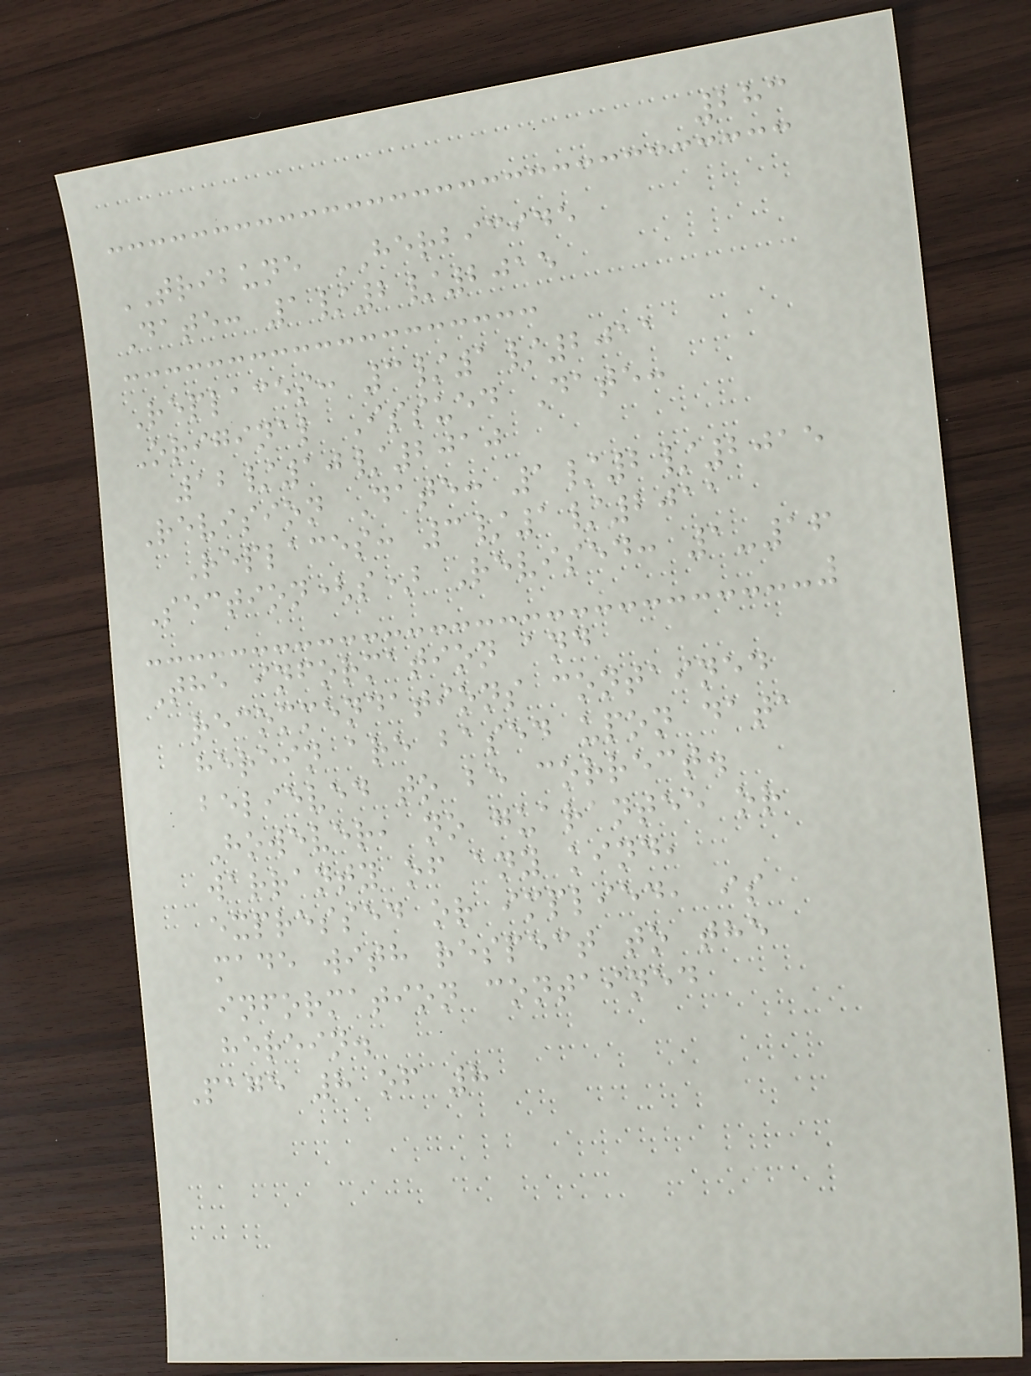283
TRIBUNE HERBICIDE
Date: 1/2/2015
Replaces: 3/1/2011
Original Issued Date:
12/10/2010
Revision Date: 1/2/2015
Replaces: 3/1/2011
Section(s) Revised: 1-16
The information and
recommendations contained
herein are based upon data
believed to be correct.
However, no guarantee or
warranty of any kind,
expressed or implied, is
made with respect to the
information contained
herein.
Page 8 of 8
